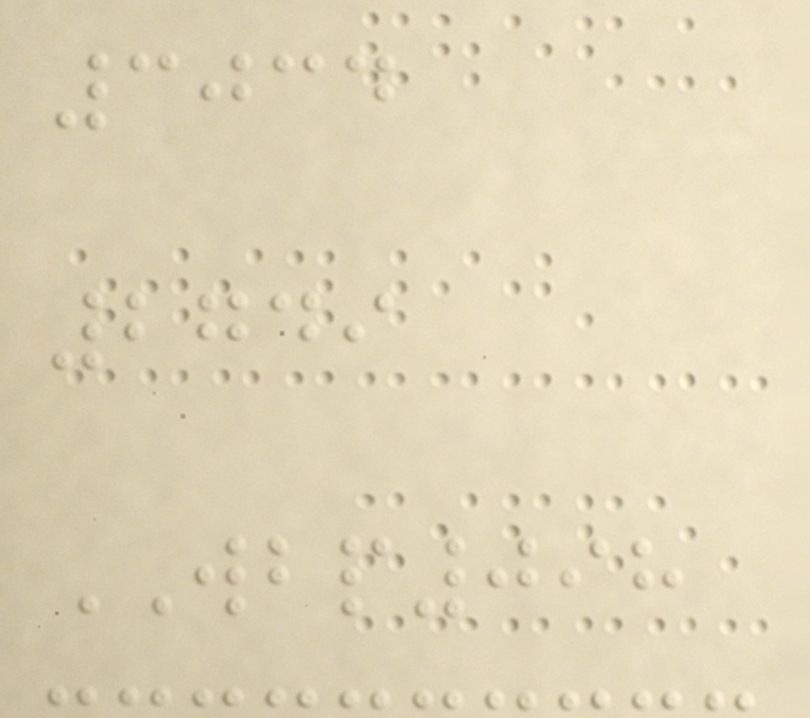3034
2749
WBP098
